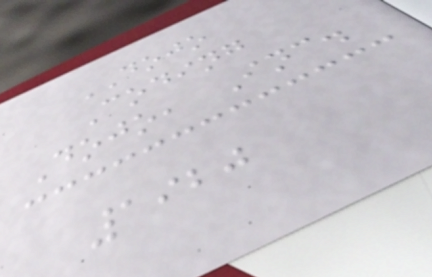DOJO
Coding
Dojo, Inc.
1920
